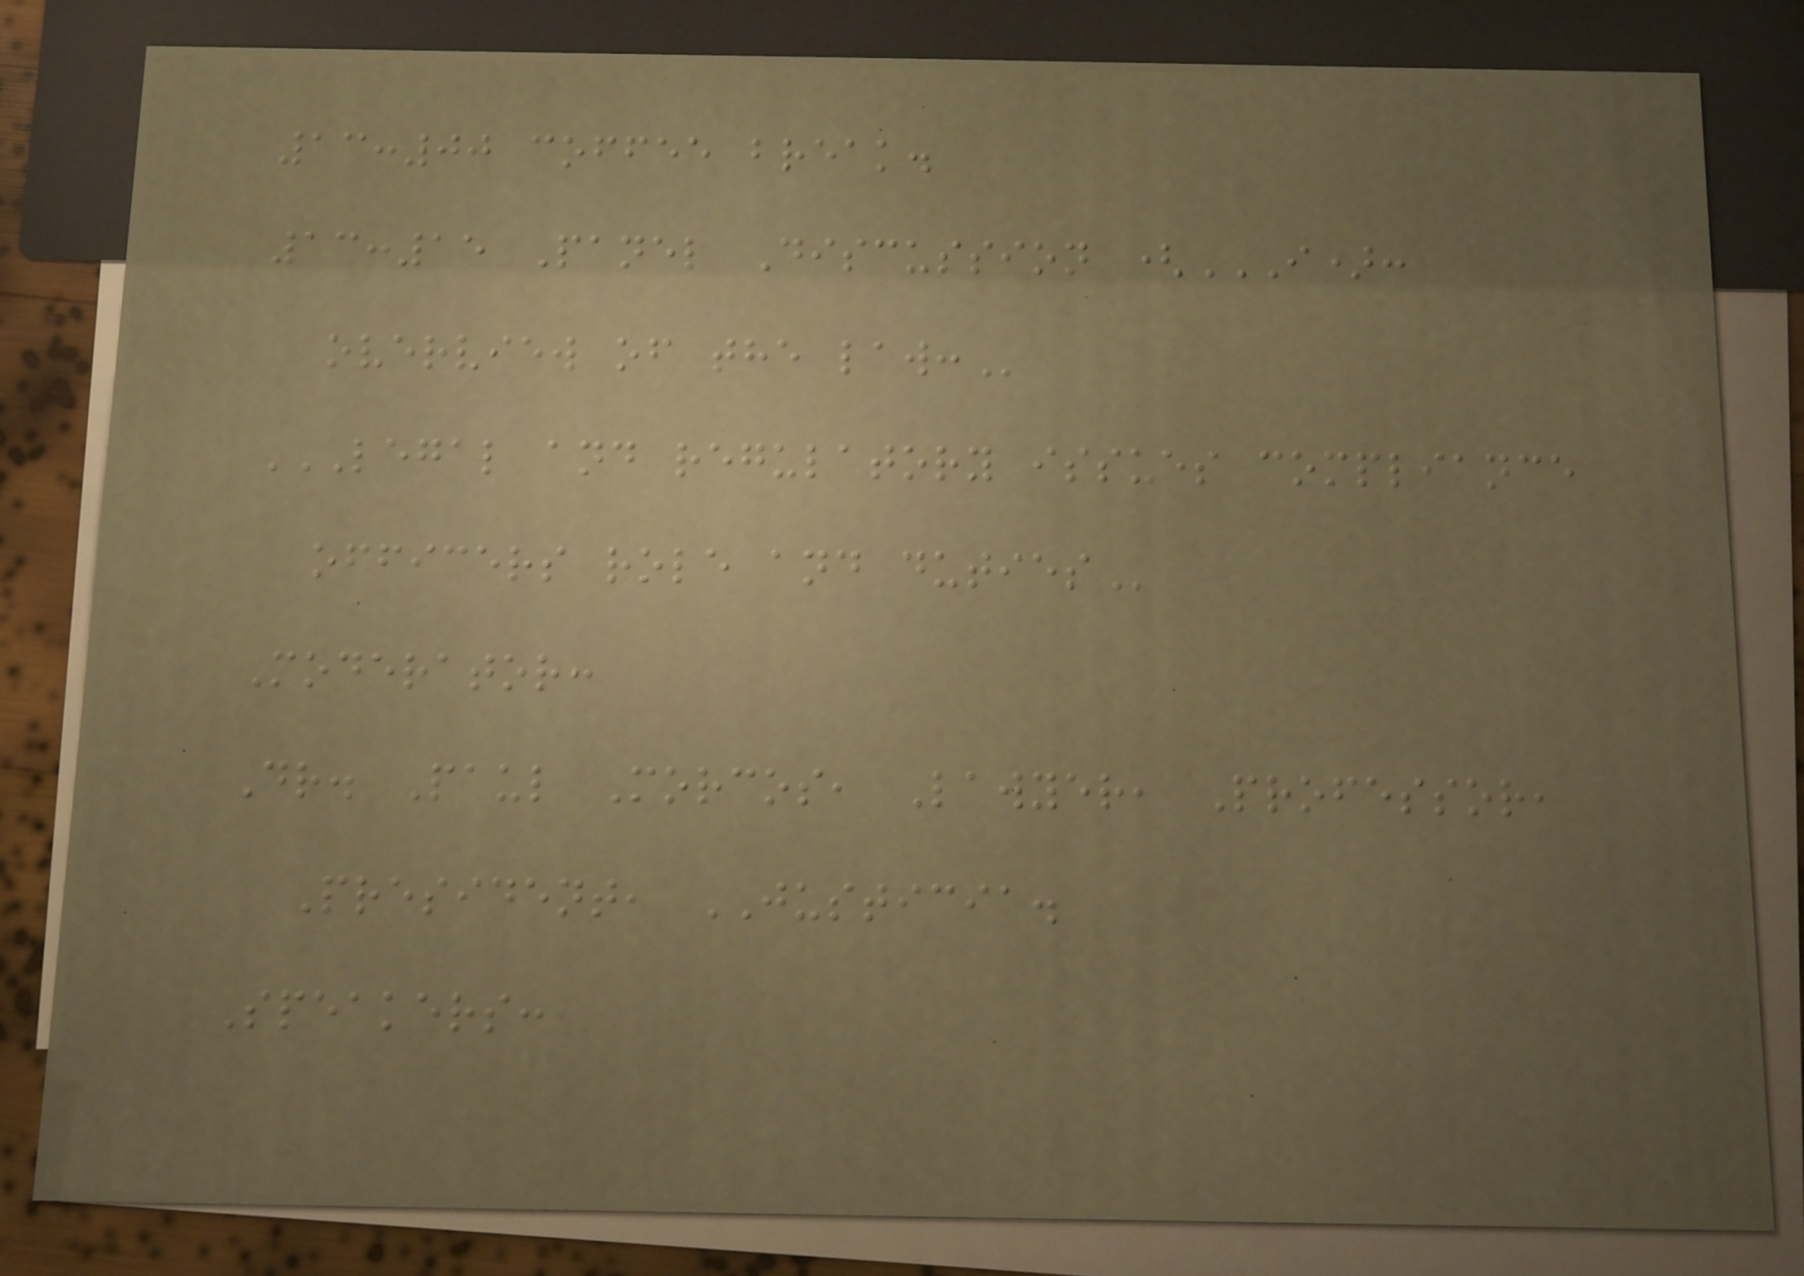13:00 coffee break.
13:15 Panel Discussion (I):
OVERVIEW OF THE LAW:
LEGAL AND REGULATORY ISSUES COMPLIANCE
OFFICERS ROLE AND DUTIES
Moderator:
Dr. Paul Morcos, Lawyer, Professor,
President, JUSTICIA.
Speakers:
